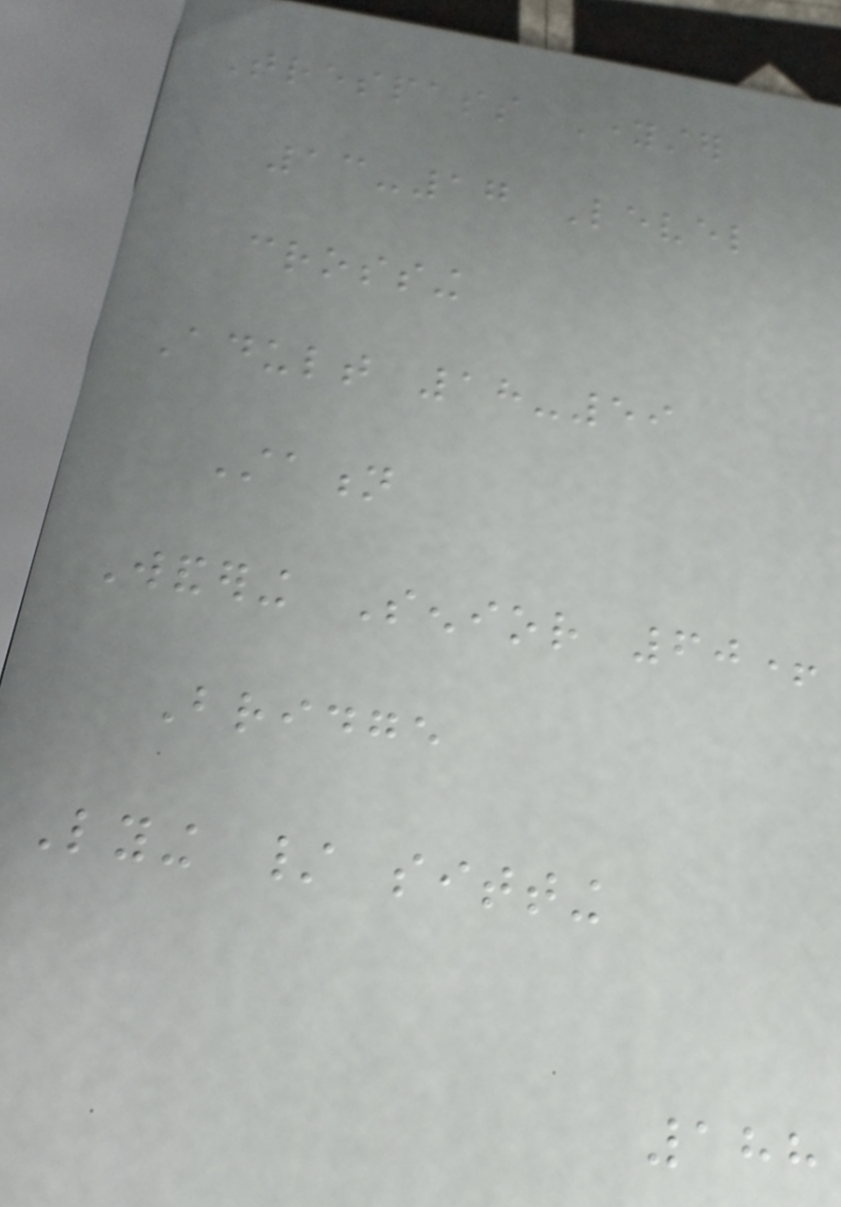Trespass Youngster
13-17 Level
crossing
Adult 18-59
Station
Wandering Senior 60+
Bridge
Lying / sitting
188
